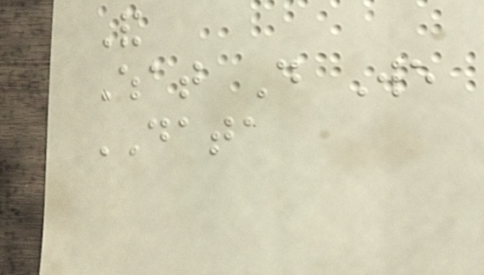And
What Do We
DATA
